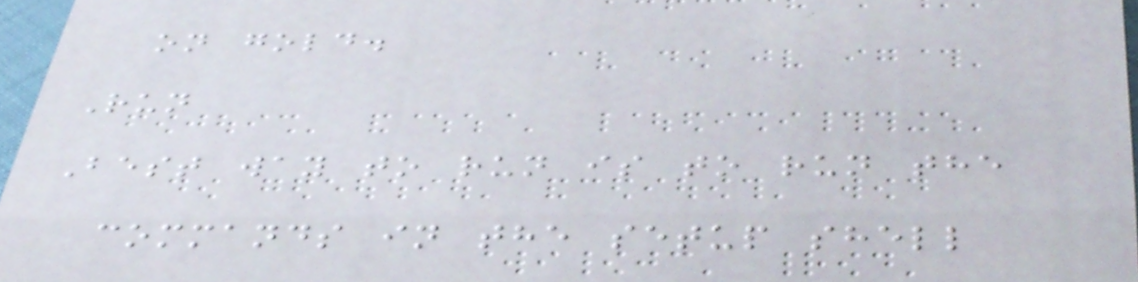on gold.
Run
Best way to run is to run the
commands in the setup shell
